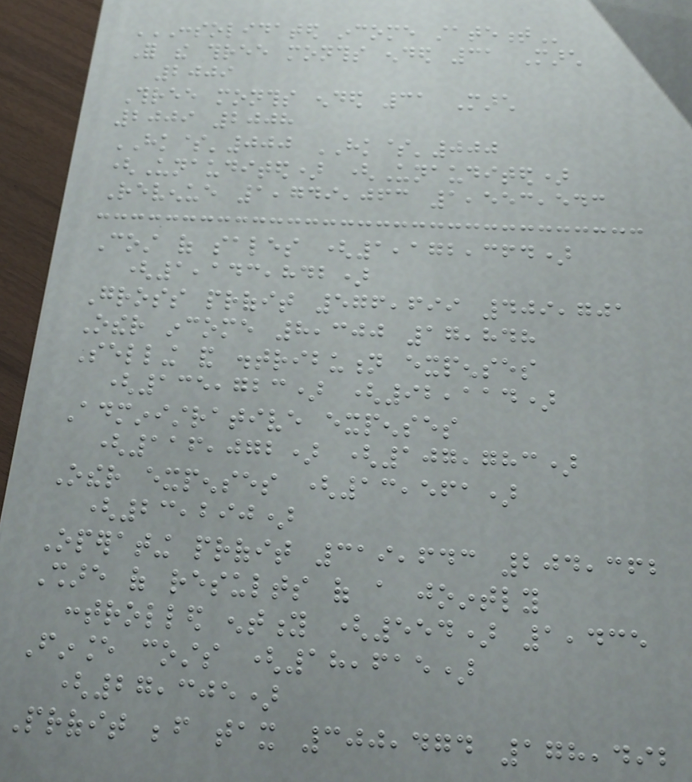CONSOLIDATED INCOME STATEMENT
For the three months ended 31 March
2009
Three months ended 31 March
2009 2008
HK$'000 HK$'000
(Unaudited) (Unaudited)
Revenue 1,749,063 1,553,543
Cost of sales (1,172,364)
(1,143,842)
Gross profit 576,699 409,701
Other income 8,300 17,848
Selling and distribution expenses
(135,723) (92,114)
Administrative expenses
(116,072) (107,783)
Other expenses (13,561)
(23,290)
Operating profit 319,643 204,362
Share of results of a jointly
controlled entity (554) 1,435
Finance costs (18,615)
(27,305)
Profit before tax 300,474 178,492
